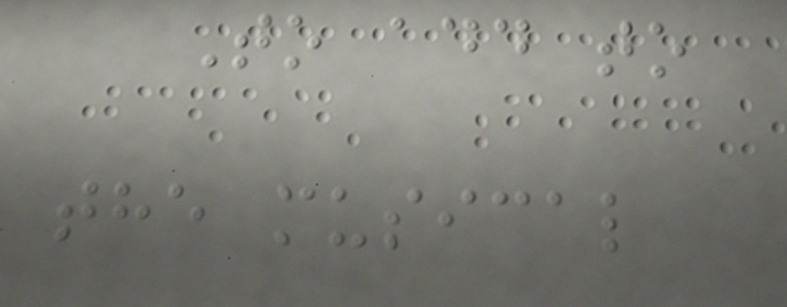To add to
the musical
